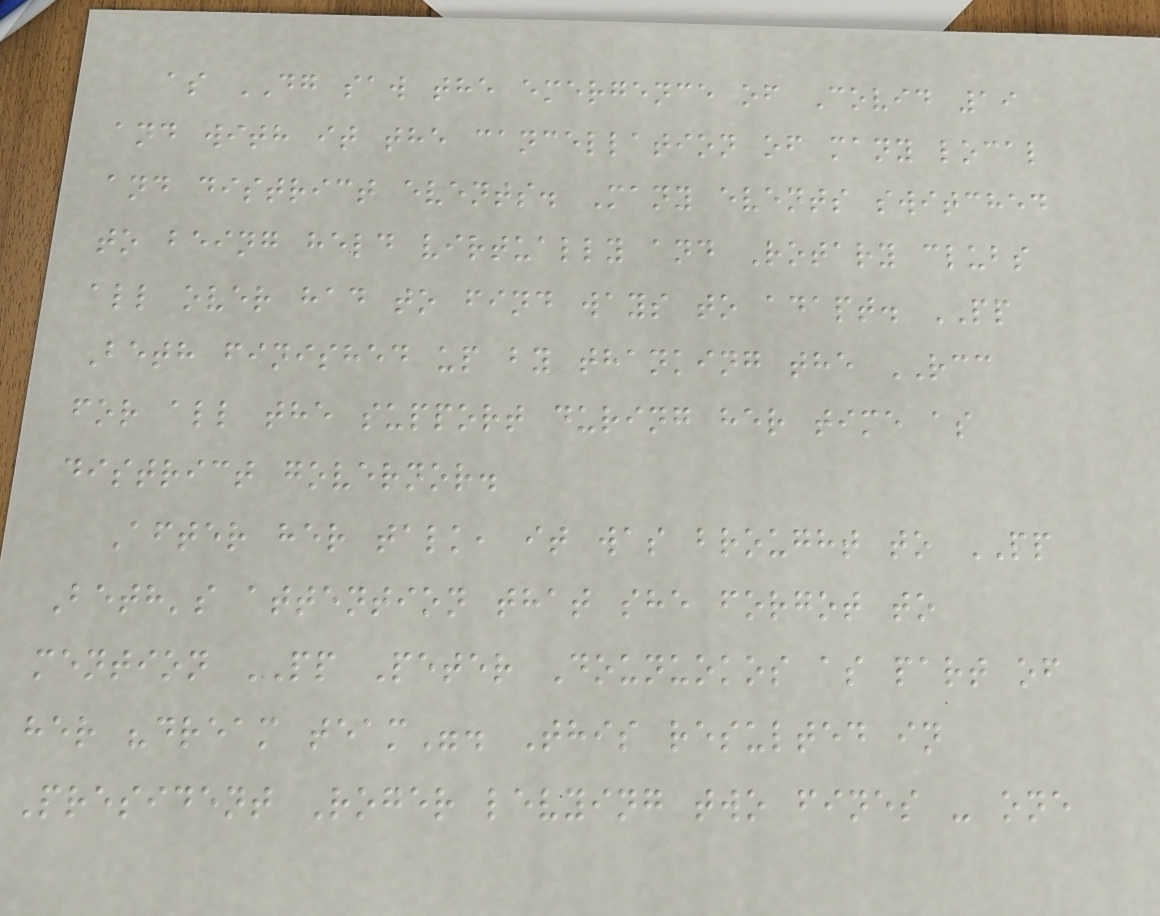as DG saw the emergence of Covid 19
and with it the cancellation of many local
and district events. Many events switched
to being held virtually and Rotary clubs
all over had to find ways to adapt. PP
Beth finished up by thanking the RCC
for all the support during her time as
district governor.
After her talk, it was brought to PP
Beth's attention that she forgot to
mention PP Peter Dounuokos as part of
her "dream team". This resulted in
President Roger levying two fines - one
